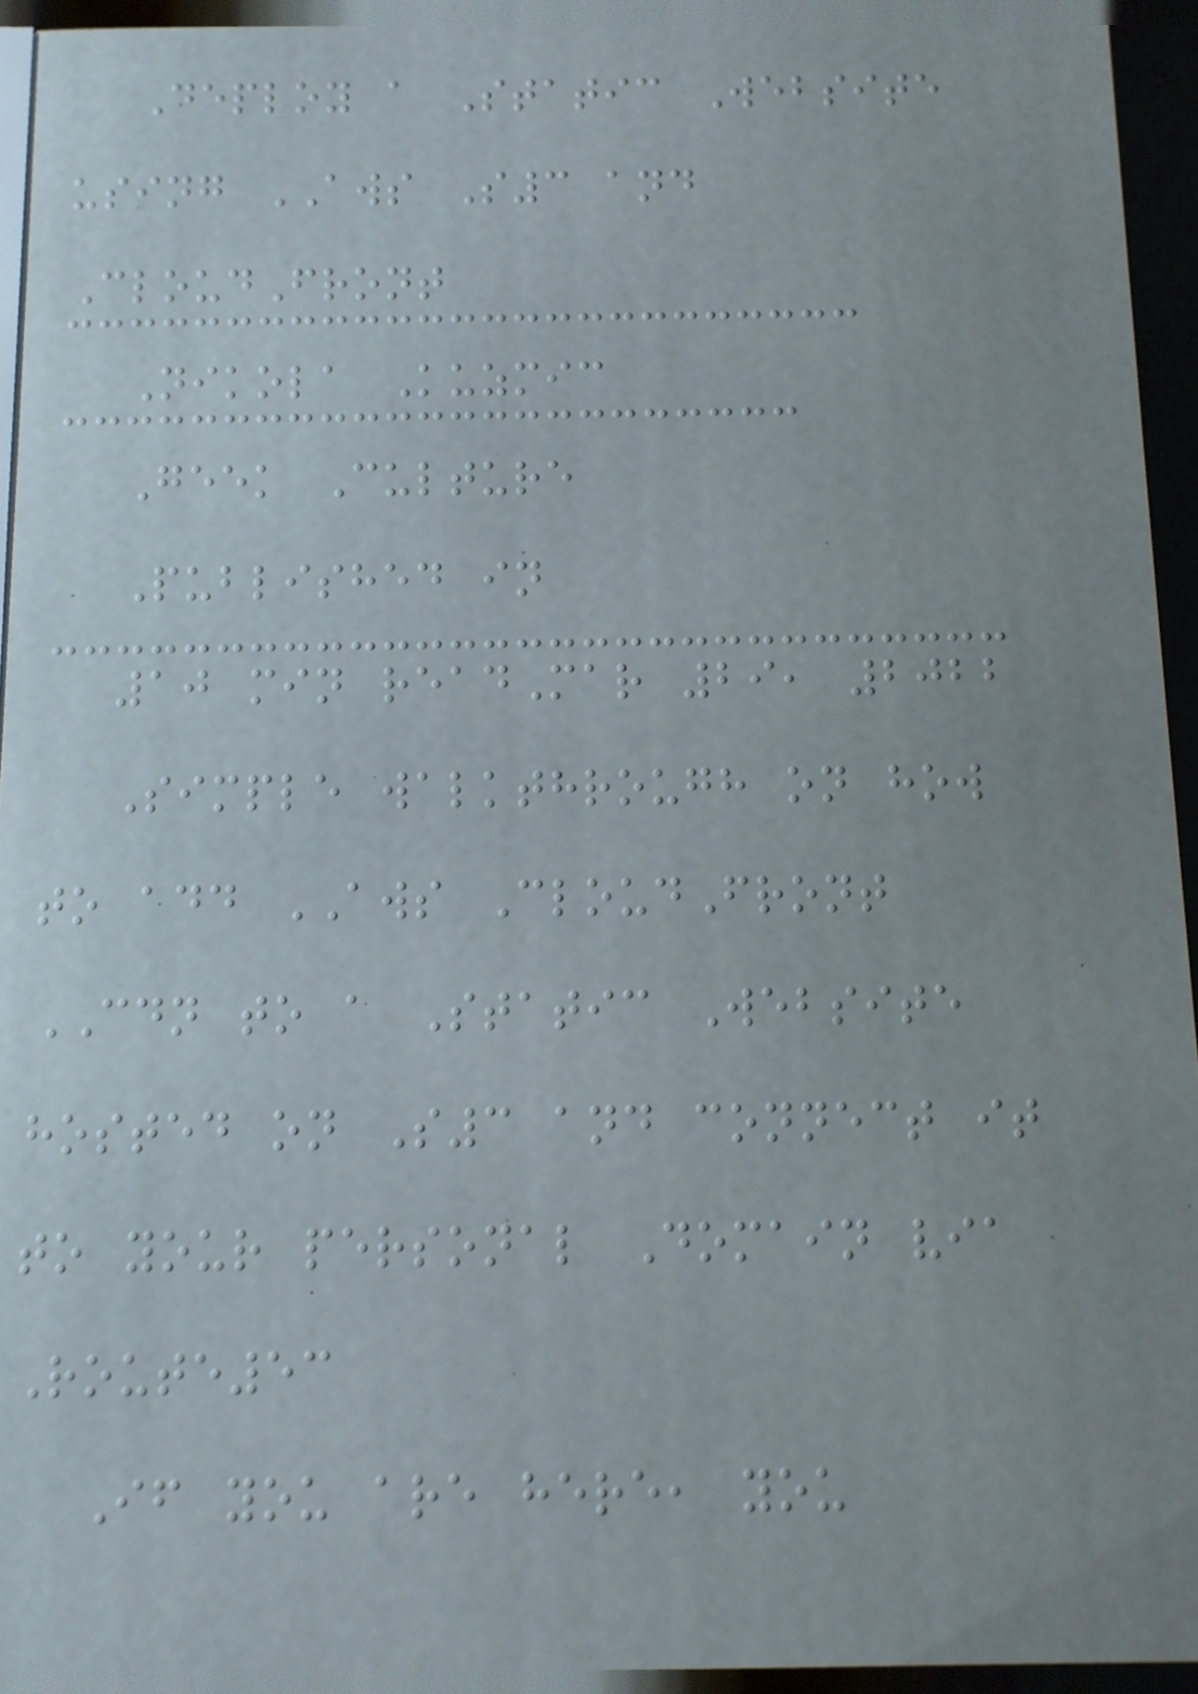Deploy a Static Website
using AWS S3 and
CloudFront
Nikola Kuzmic
Geek Culture
Published in
10 min readMar 29, 2022
Simple walkthrough on how
to add AWS CloudFront
CDN to a Static Website
hosted on S3 and connect it
to your personal Domain via
Route53
If you are here, you
